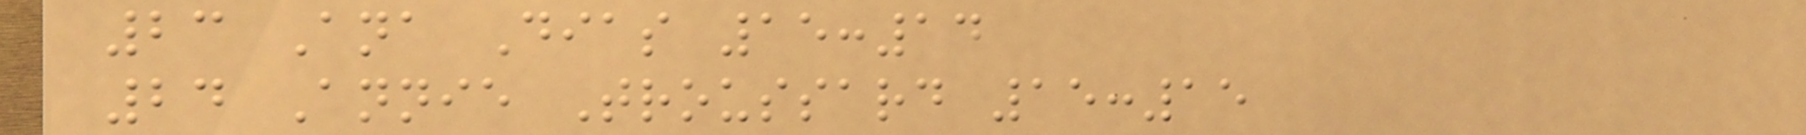23 Ana Dias 15:14
24 Annie Troussard 15:15
